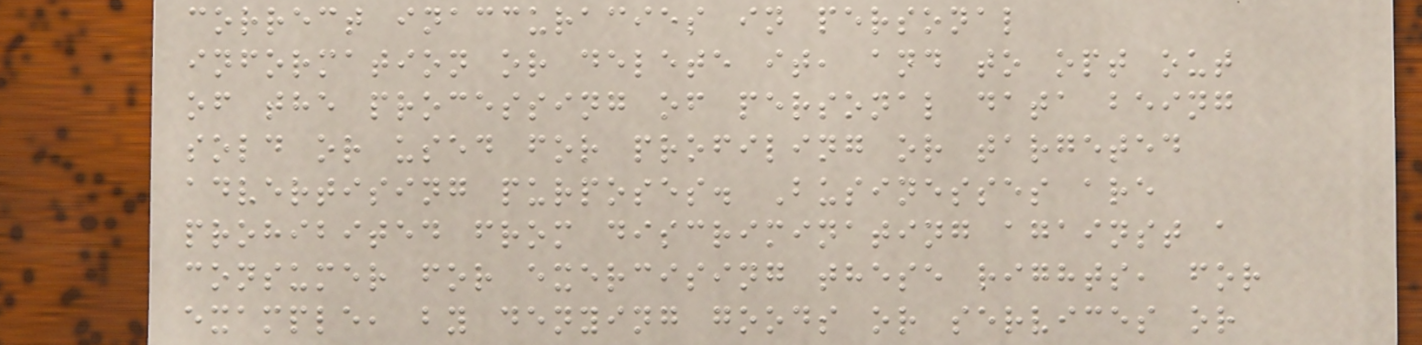correct inaccuracies in personal
information or delete it, and to opt out
of the processing of personal data being
sold or used for profiling or targeted
advertising purposes. Businesses are
prohibited from discriminating against a
consumer for exercising these rights, for
example, by denying goods or services or
